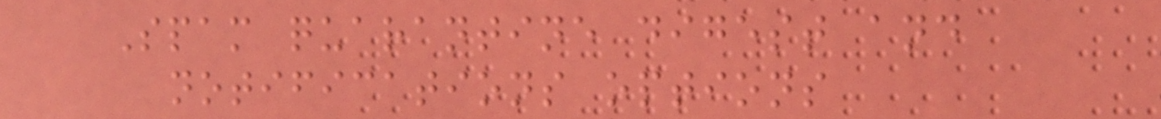Spam quarantine digest and
notifications options
